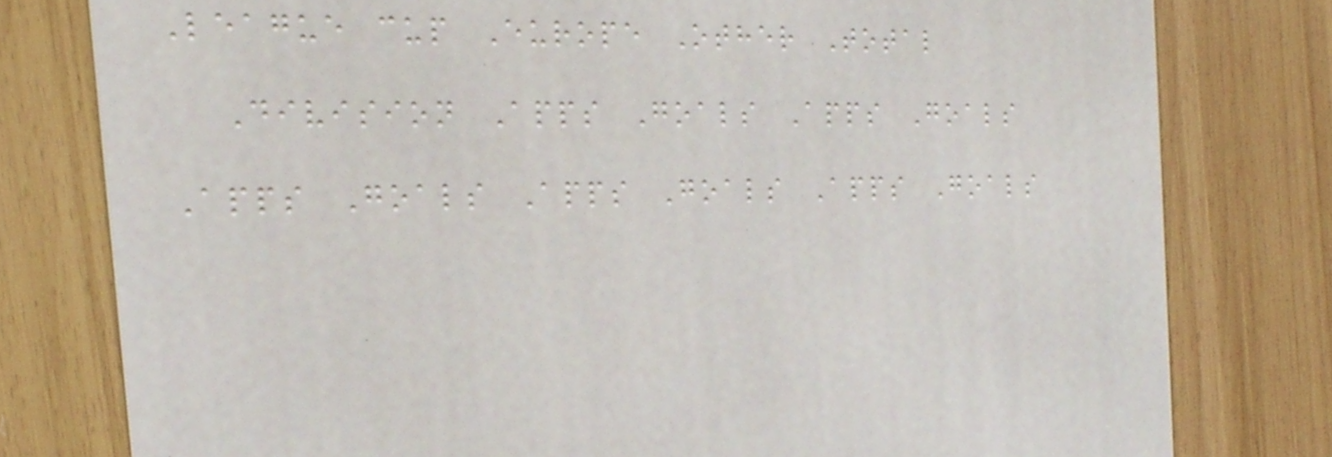League cup Europe Other Total
Division Apps Goals Apps Goals
Apps Goals Apps Goals Apps Goals
